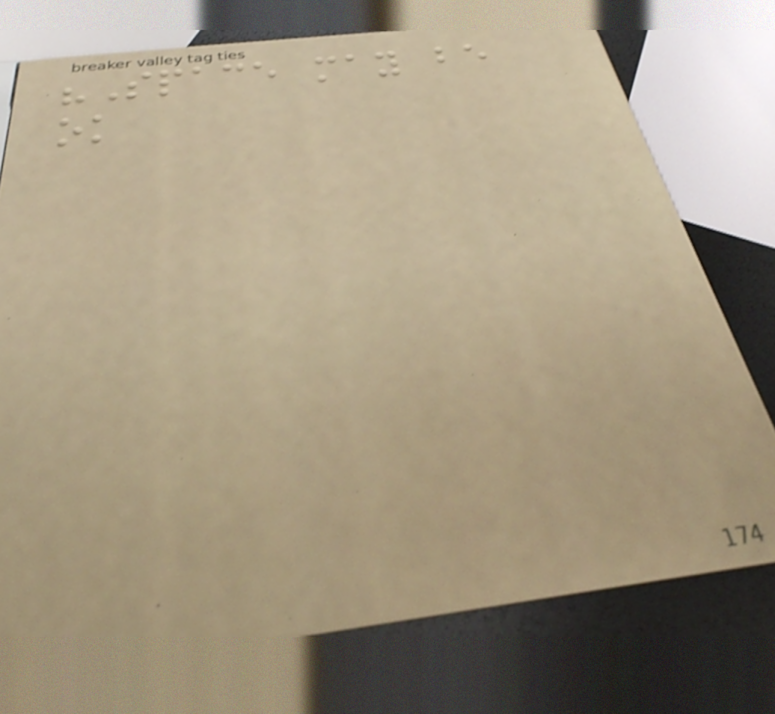"Space may be
ok
